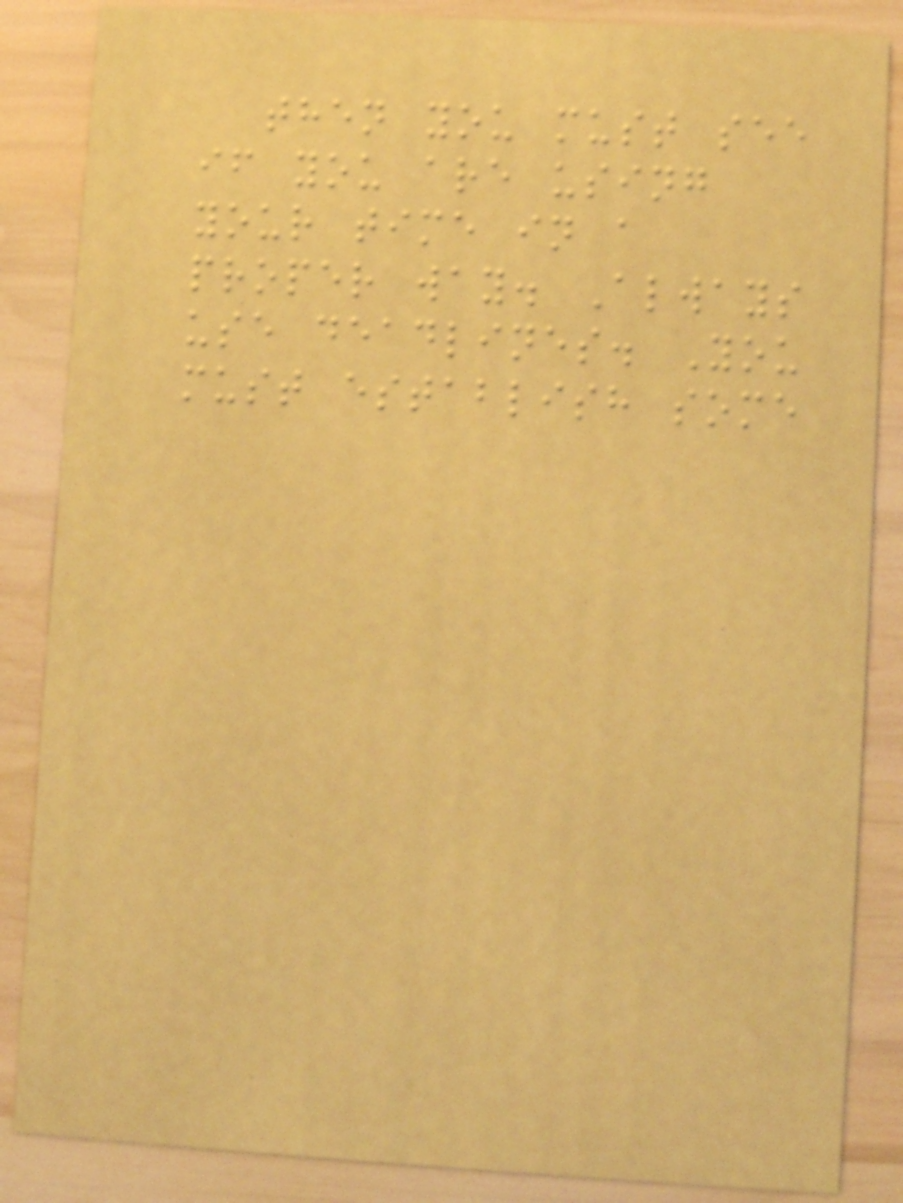then you must see
if you are using
your time in a
proper way. Always
use deadlines. You
must establish some
